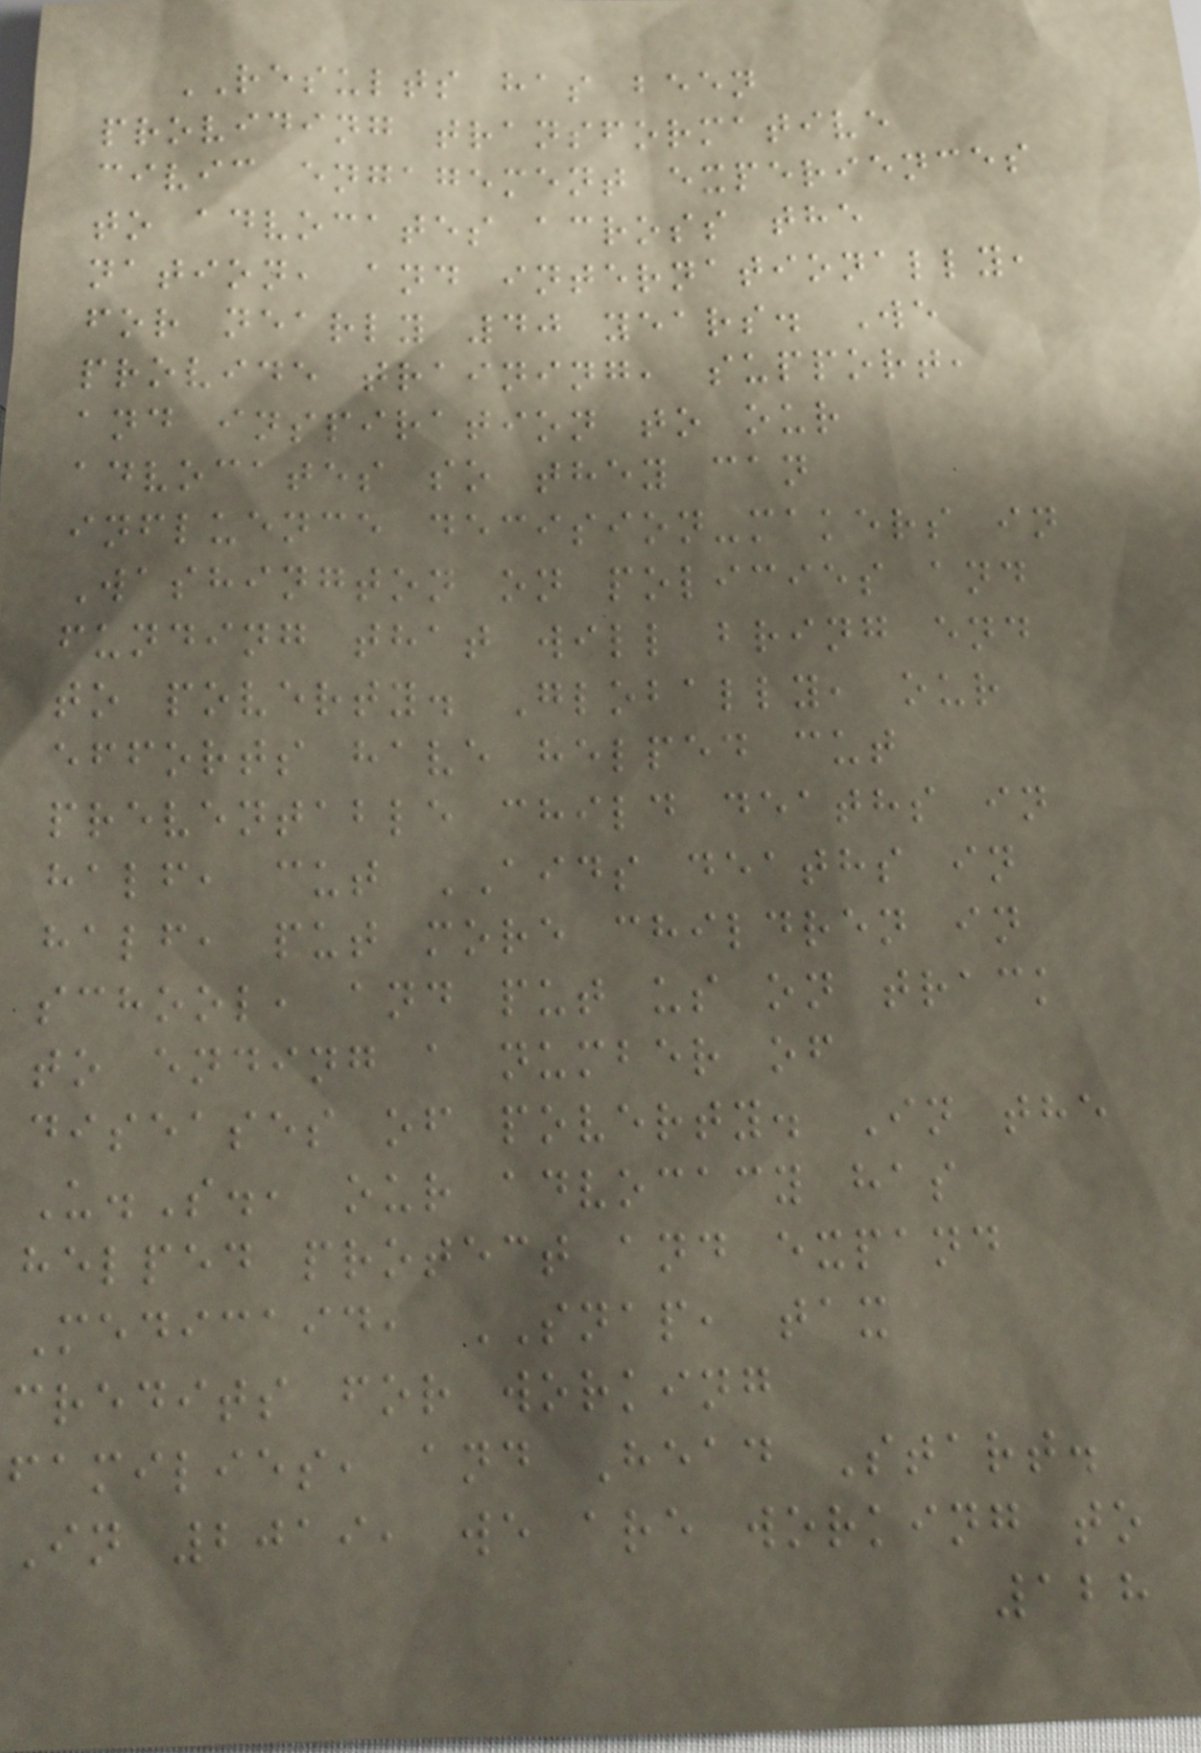RESULTS has been
providing transformative
civic engagement experiences
to advocates across the
nation, and internationally,
for nearly 40 years. We
provide training, support,
and inspiration to our
advocates so they can
influence decision-makers in
Washington on policies and
funding that will bring end
to poverty. Globally, our
efforts have helped cut
preventable child deaths in
half, cut AIDS deaths in
half, put more children in
school, and put us on track
to ending a number of
diseases of poverty. In the
U.S., our advocacy has
helped protect and expand
Medicaid, SNAP, tax
credits for working
families, and Head Start.
In 2019, we are working to
128
